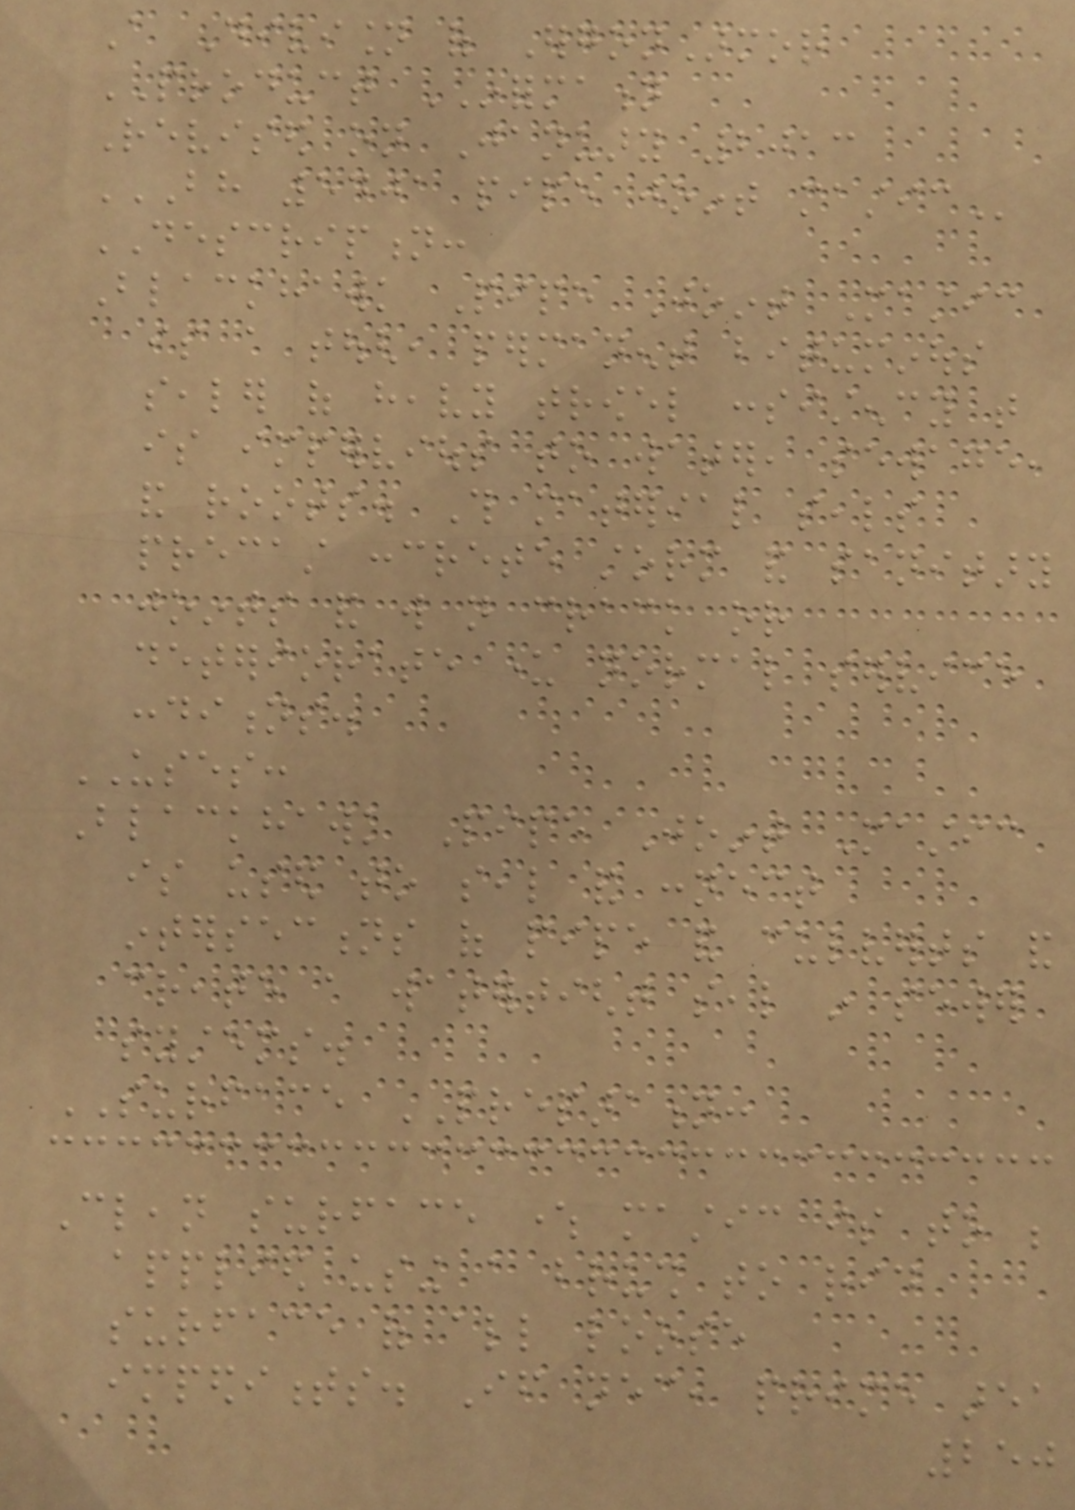A Division of ErgonArmor
PRODUCT INFORMATION
Revised on January 2013
BH 5401 PIPE JOINT MASTIC
DESCRIPTION:
Blackhawk Pipe Joint Mastic
is a tough, permanent bituminous
sealer of heavy trowel consistency that
is impervious to water, sewage,
and roots. This material seals
precast concrete storm and sanitary
joints and will not crack or
deteriorate under normal service
conditions.
USES:
Blackhawk Pipe Joint Mastic
is used to seal and connect
intersections of pipe and culverts and
create a watertight seal in sewer
systems.
SURFACE PREPARATION:
Clean surface where mastic is to be
applied using a brush to rid
surface of all loose
impediments. If necessary, prime area
250
